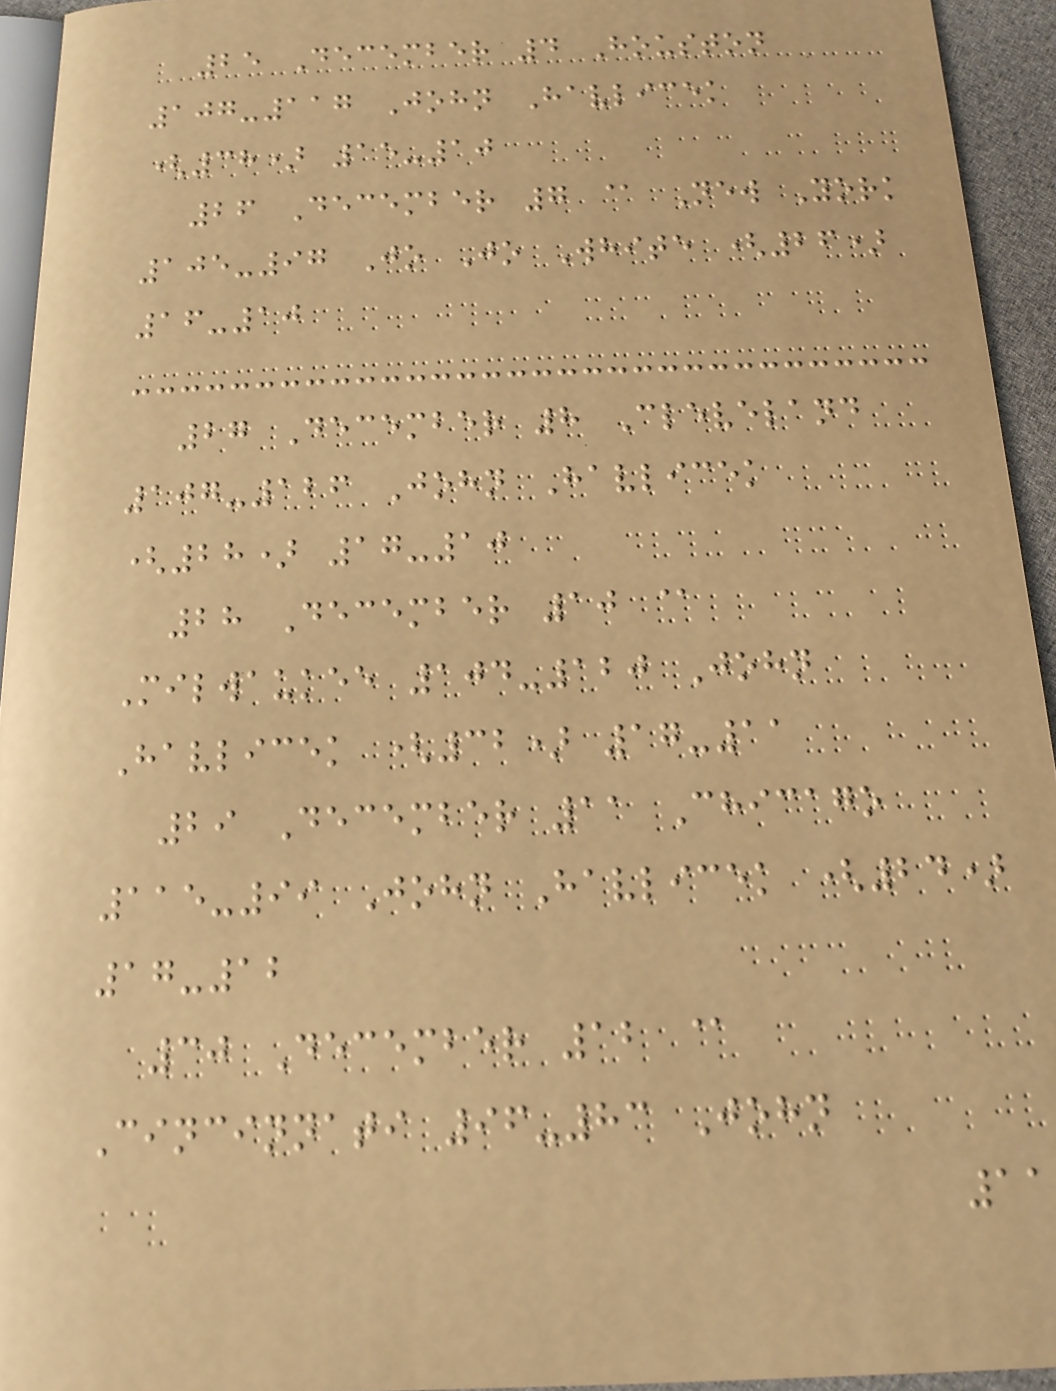25 December 4 Houston
107-117 John Havlicek
(38) 15-10
26 December 7 @ New York
105-97 Jo Jo White (26)
16-10
27 December 8 Cleveland
107-126 John Havlicek
(28) 17-10
28 December 10 @
Milwaukee 104-120 John
Havlicek (32) 17-11
29 December 11 Chicago
115-99 John Havlicek (24)
17-12
30 December 12 @
Cincinnati 96-83 John
11
